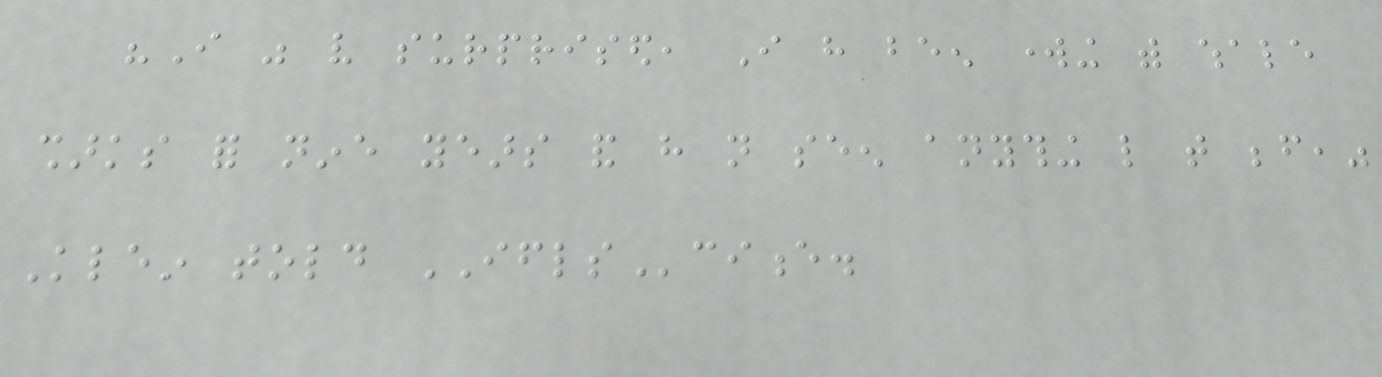"I was very surprised, I have been working with whale
sharks for nine years and have not seen anything like that before,"
Klein told IFLScience.
